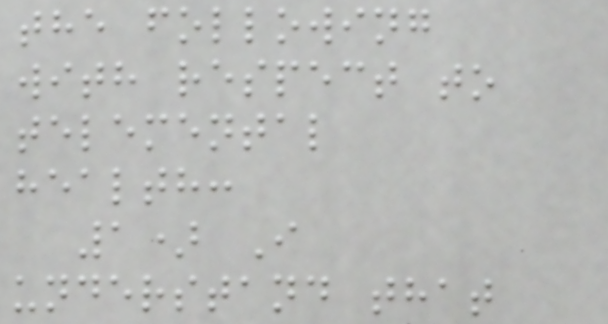the following
with respect to
telemental
health:
1) I
understand that
